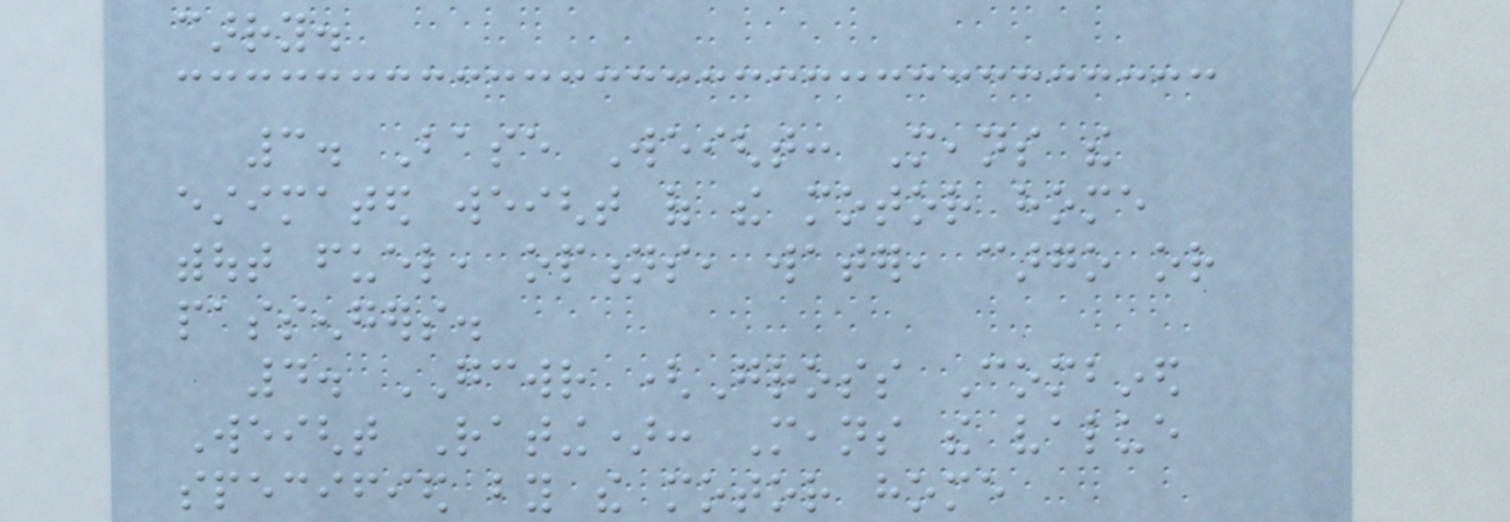carry.
3. Base Weight: Means the
estimated weight of the motor home
without fuel, options, water, cargo or
passengers.
4. GCWR (Gross Combined
Weight Rating): Means the value
specified by the motor home
